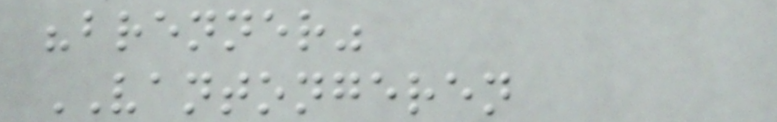"brenner"
VANTONGEREN
